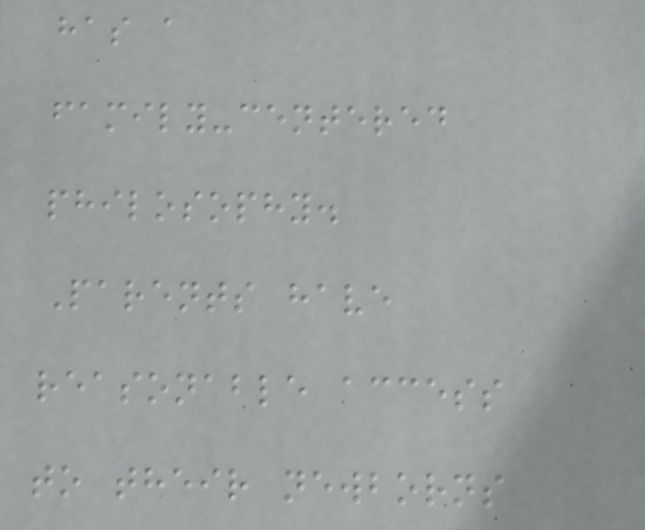has a
family-centered
philosophy.
Parents have
reasonable access
to their newborns
